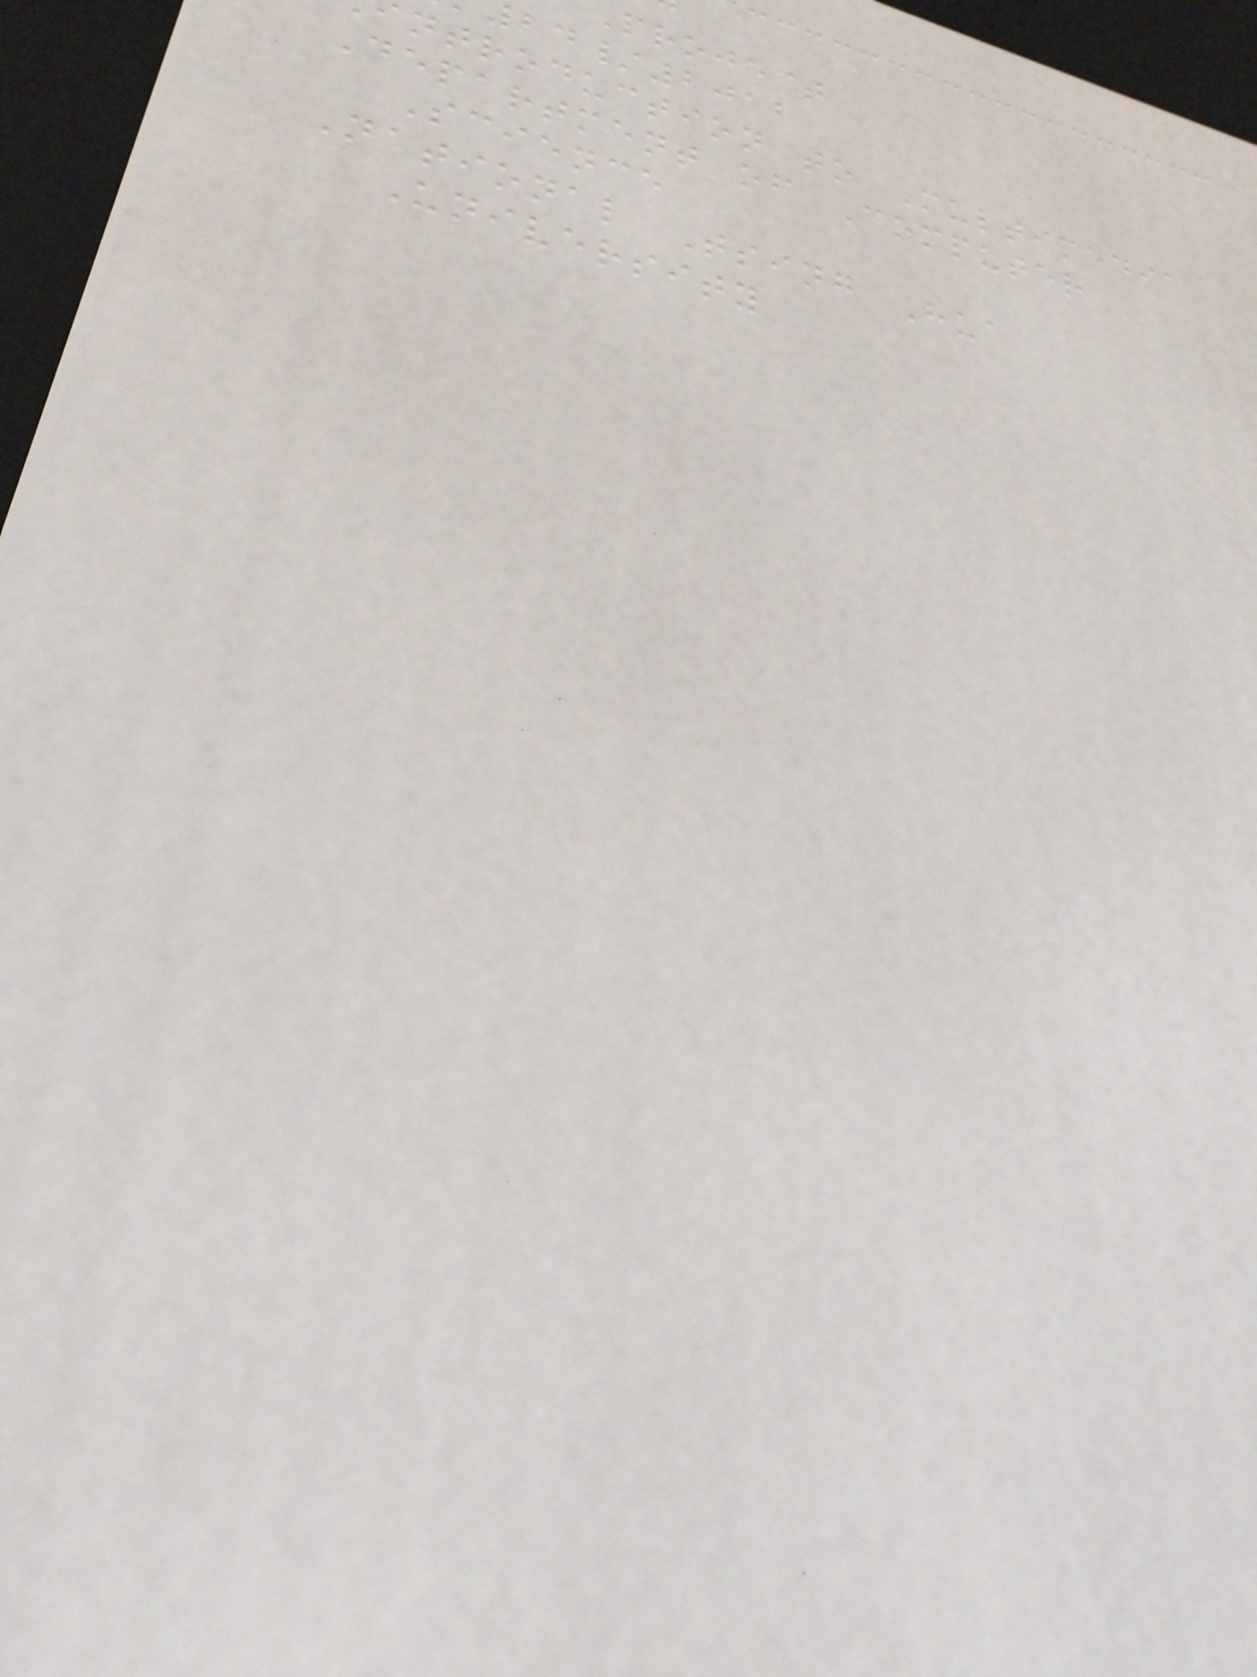project
/2012
ntroduction to Multimedia
Department of Computer
Science
National Tsing Hua
University
